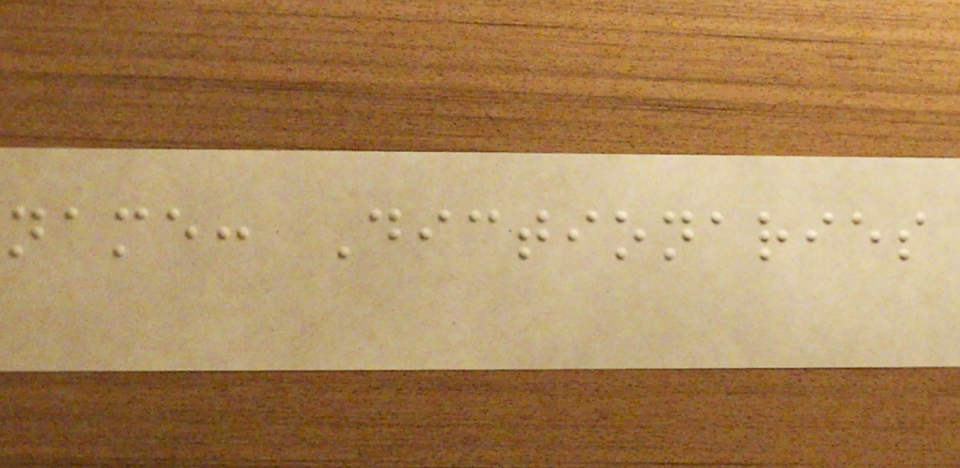name: Dictionaries
